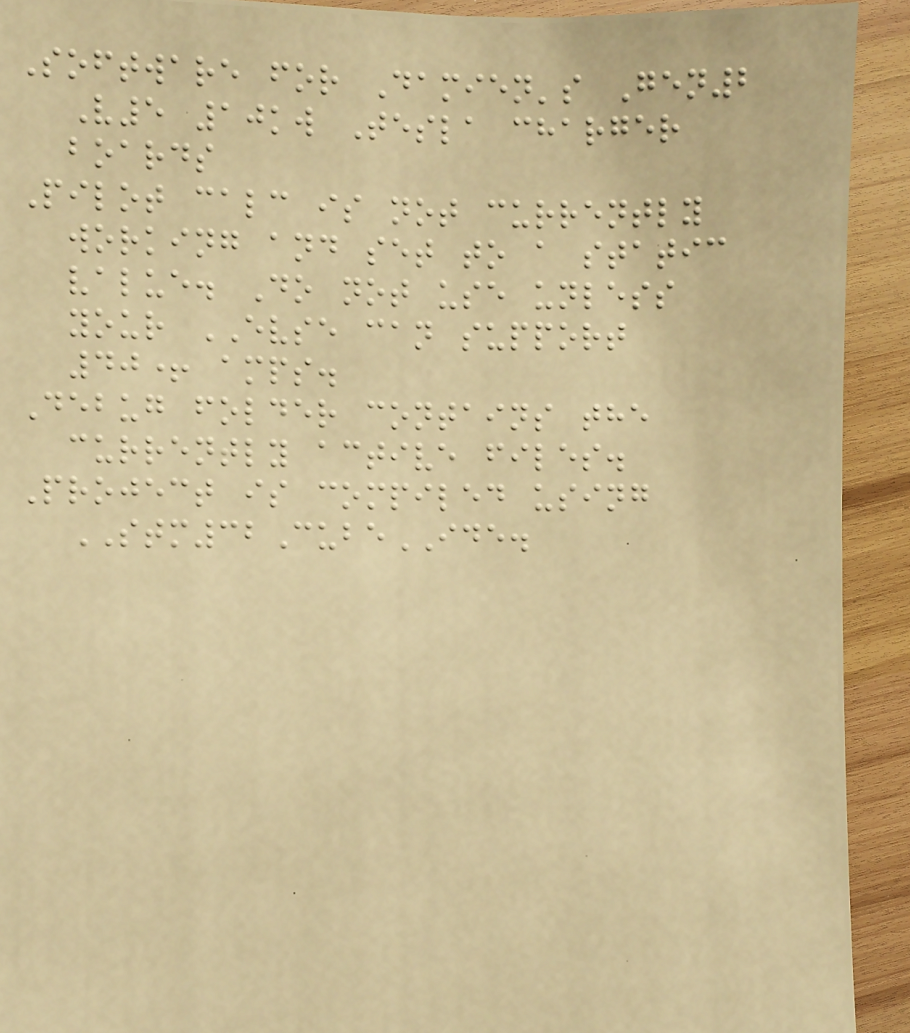Software for Damien's Gen2
V5 10kw Tesla charger
boards
Pilot calc is not currently
working and set to a static
value. Do not use unless
your EVSE can support
40+ amps.
Debug folder contains the
currently active files.
Project is compiled using
STM32CubeIDE.
